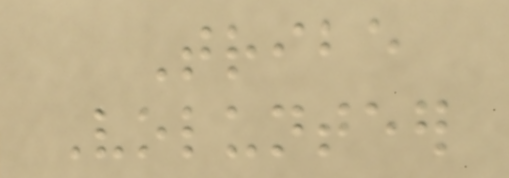Tribe
Volunteer
